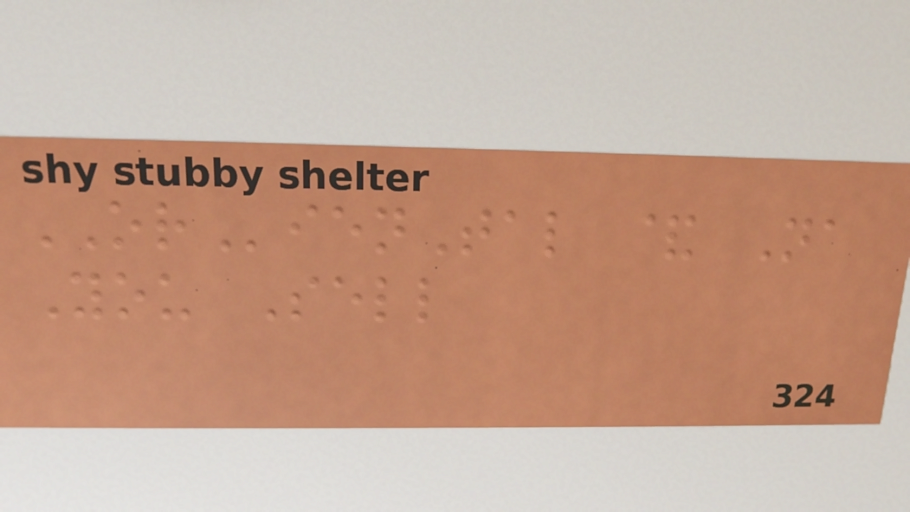ORienTal & Na
You Sell
